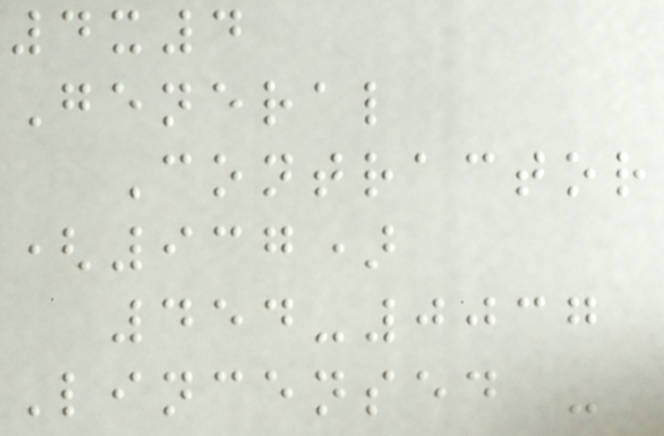4x4
General
Contractor
(937)
454-0037
Lincensed -
